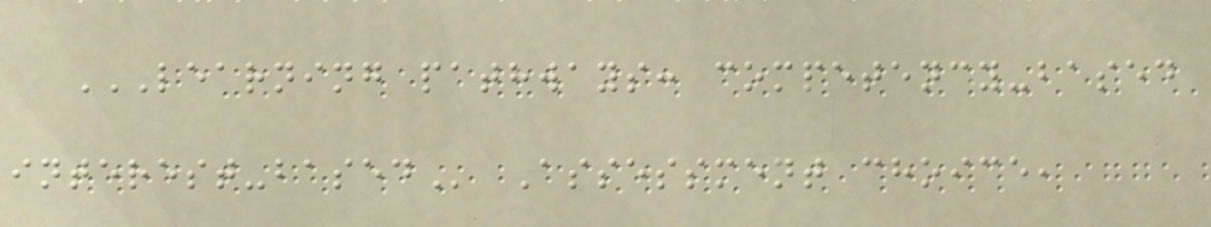LEARNING PATHWAYS: COMPETENCY-BASED
INTEREST-BASED Assessment choice,
